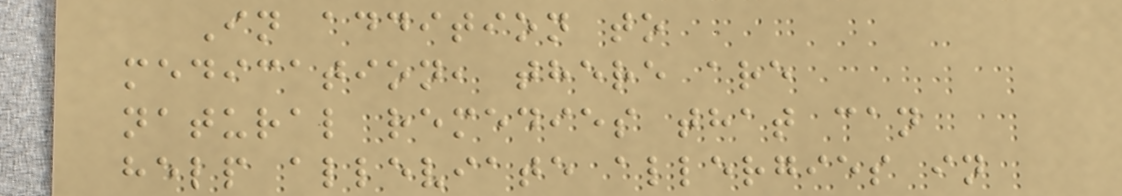In addition to
medication, there are
natural remedies that can
help alleviate allergies in
